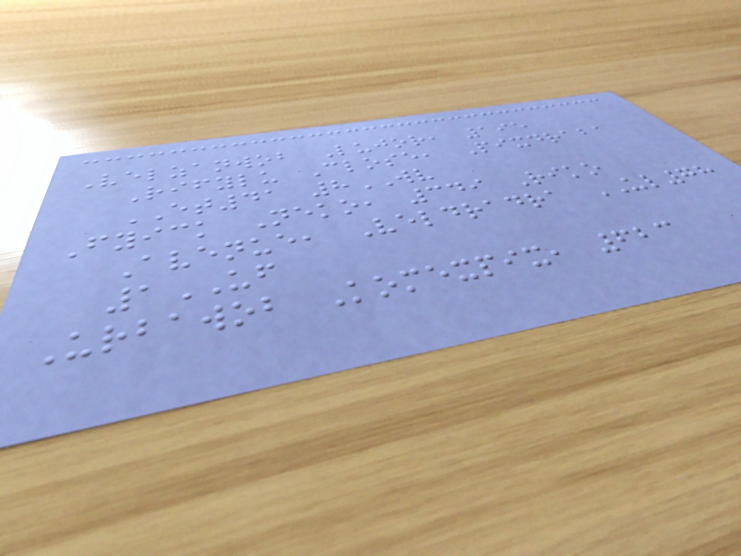Velzanwob Lujor, 195
Rifylu Close, Pixdraba
ET41 8WV
Fyick Neko, 349 Riko
Avenue, Veldradra UL78
1UF
Urbawob Komexpix, 623
